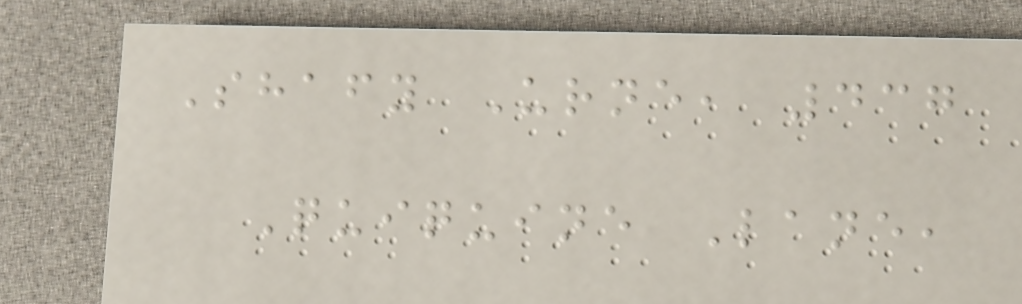Shafy Urne, 437
Quiquine Lane,
